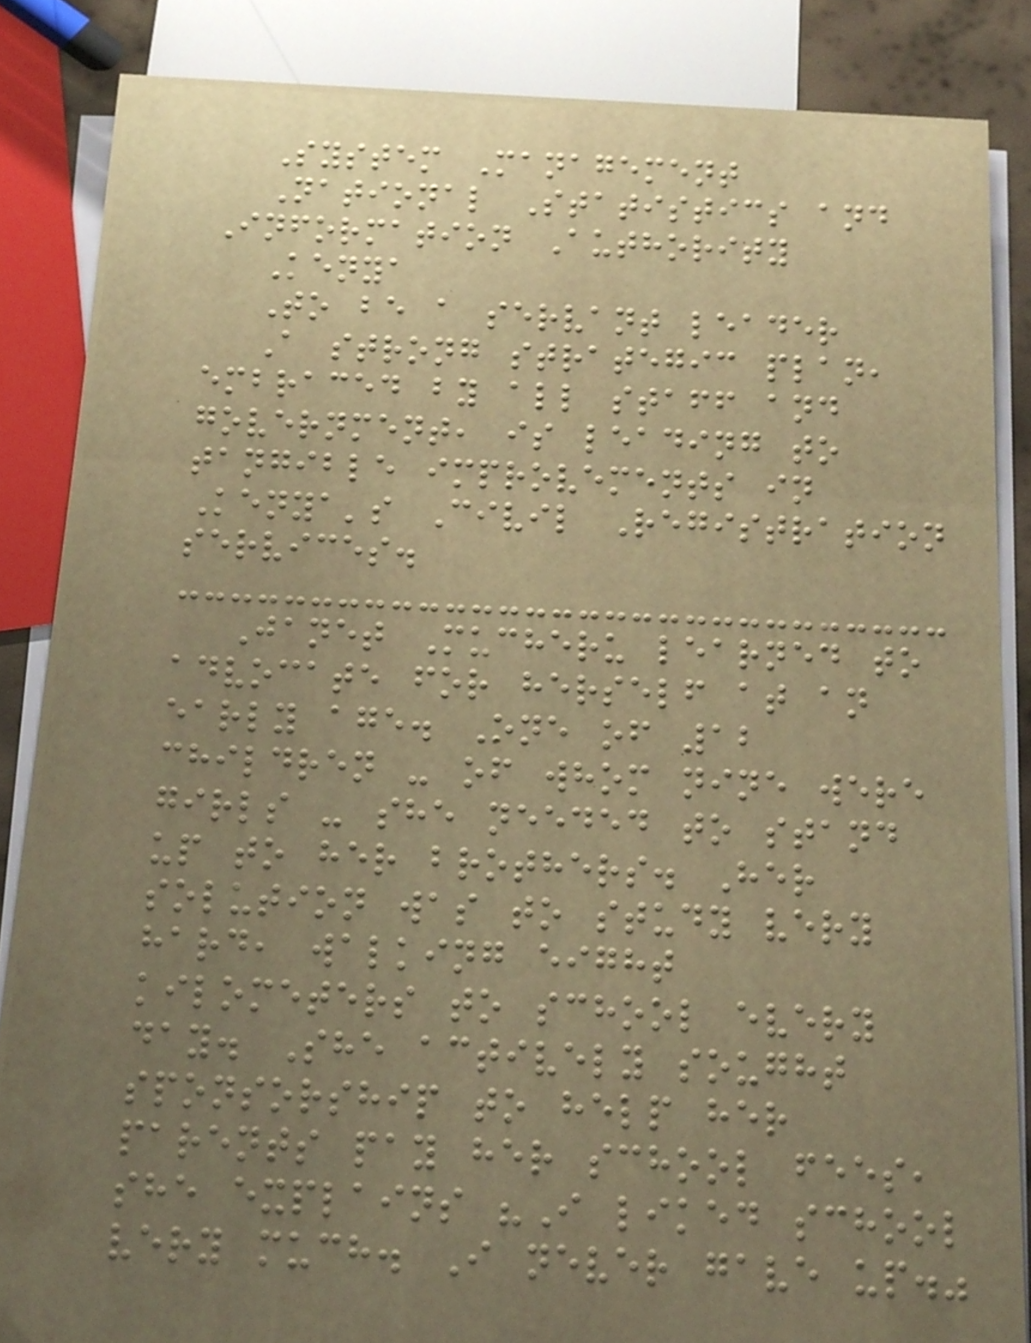System Management
National Statistics and
Information Authority
Kenya
To be a servant leader
A strong strategic plan,
embraced by all staff and
government, is leading to
tangible improvements in
Kenya's Civil Registration
services.
Janet Mucheru learned to
advocate for herself at an
early age. One of 12
children - of whom nine were
girls - she needed to stand
up to her brothers. Her
solution was to study very
hard, walking eight
kilometers to school every
day. She actively sought
sponsorship to help her
parents pay her school fees,
she explains "I liked school
very much. I never gave up."
